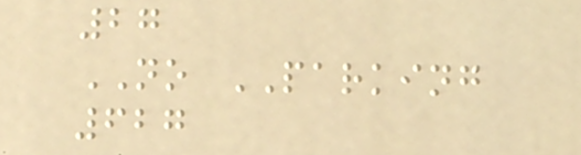27
NO PARKING
627
